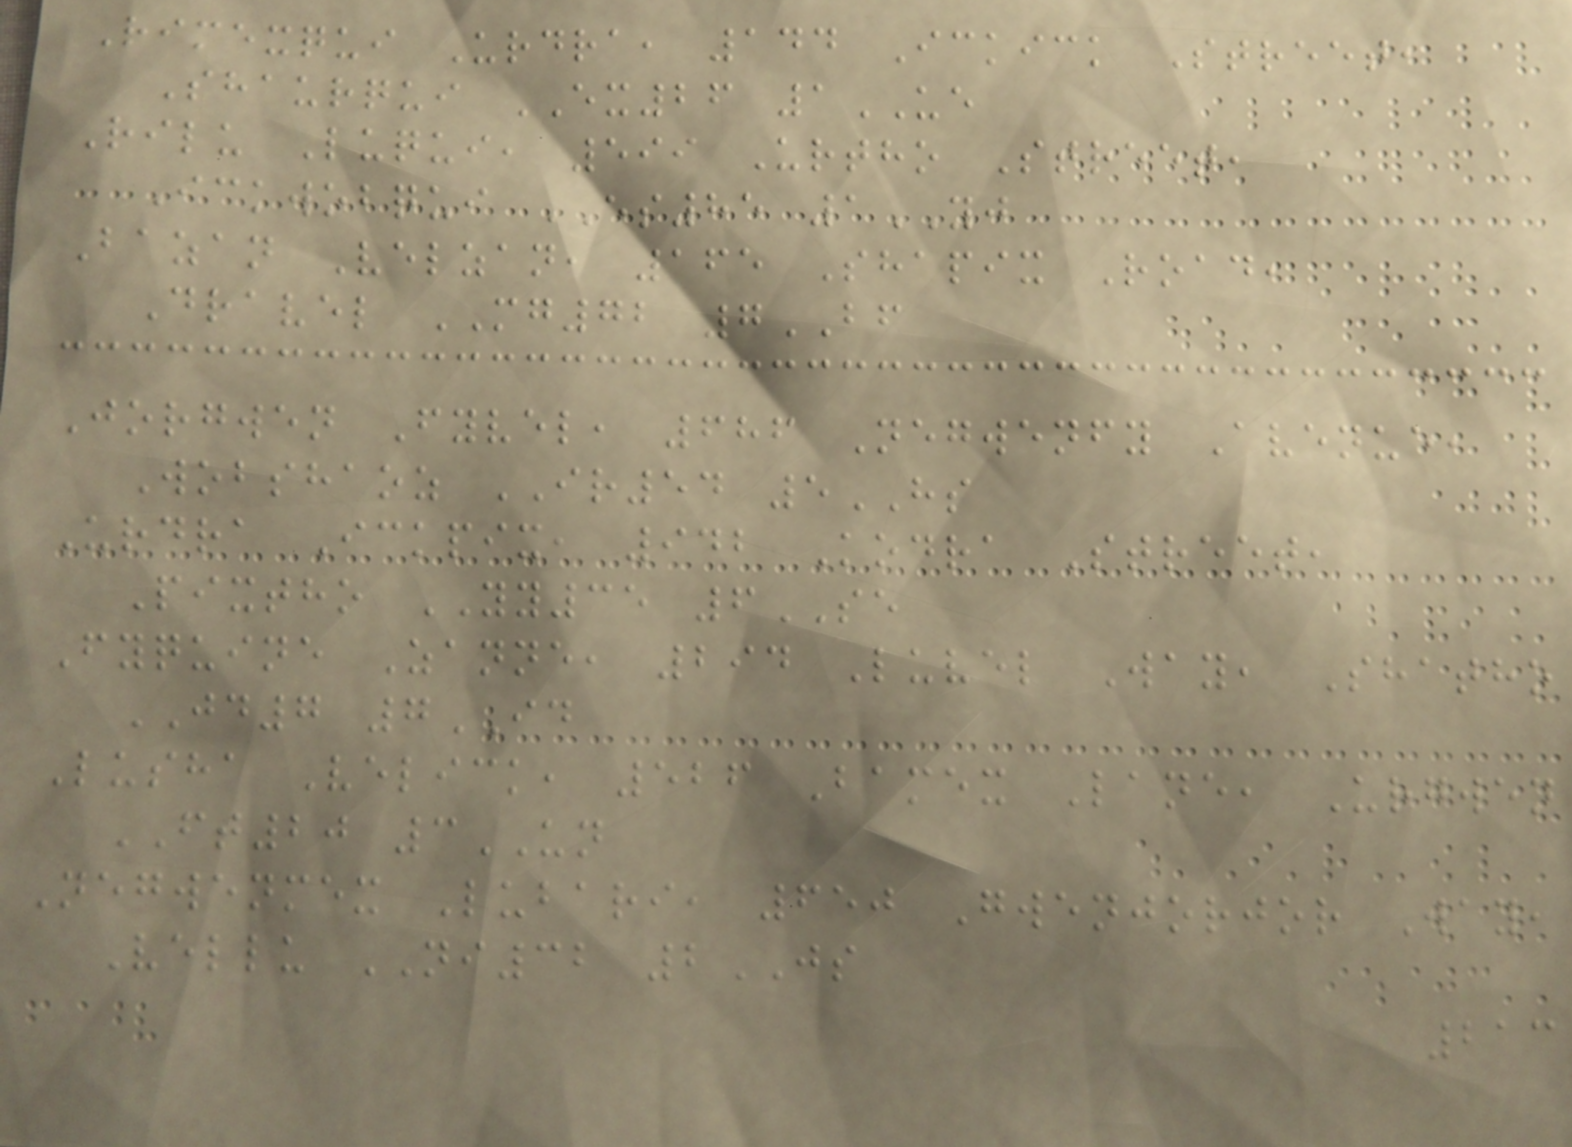Rimexqui Urdra, 144 Ickick Street,
Shaurqui EX26 1UE
Rilu Luqui, 599 Urtho Street,
Ickwobqui ES85 1YJ
Bazan Velzan, 165 Shapix Road,
Dravel MG72 7BF
Jorgwen Fyvel, 686 Negwenfy Avenue,
Wobshaoz IR54 5HS
Urdra Ickpix, 942 Kodra Street,
Pixtho YY35 6SE
Fyquine Zanne, 294 Luvel Way, Shatho
JD7 7ID
Lusha Velick, 526 Bamex Lane, Urgwen
FT20 3UN
Negwenmex Lubari, 650 Gwenjorjor Way,
Vellu NI32 2JS
213
